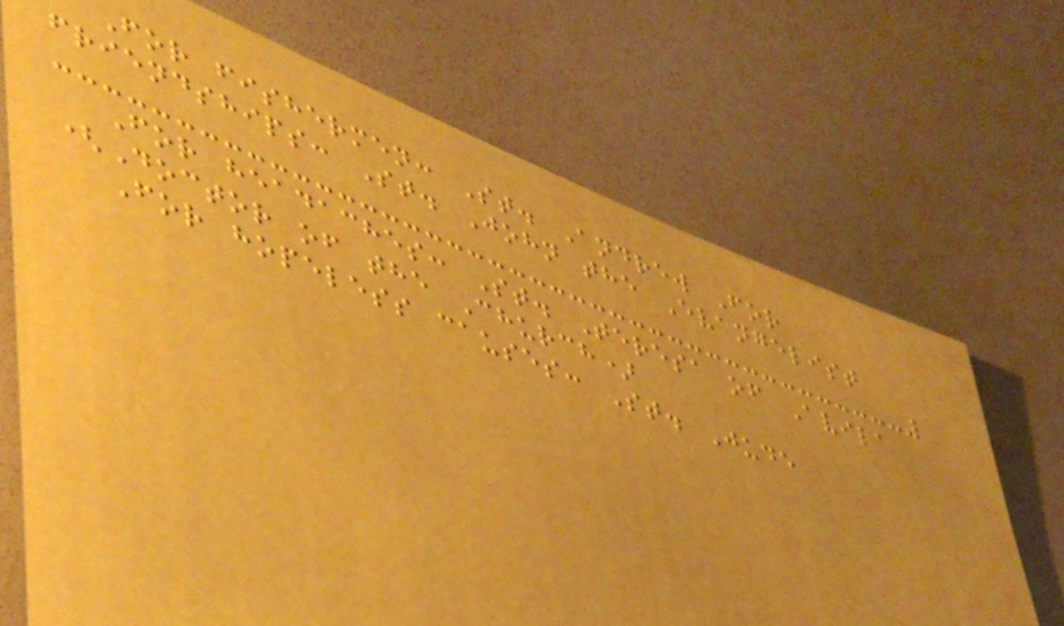For fishermen: St. Andrew For
friendships: St. John the Evangelist
For headaches: St. Teresa of Avila
(Doctor of the Church)
For hopeless causes: St. Jude
